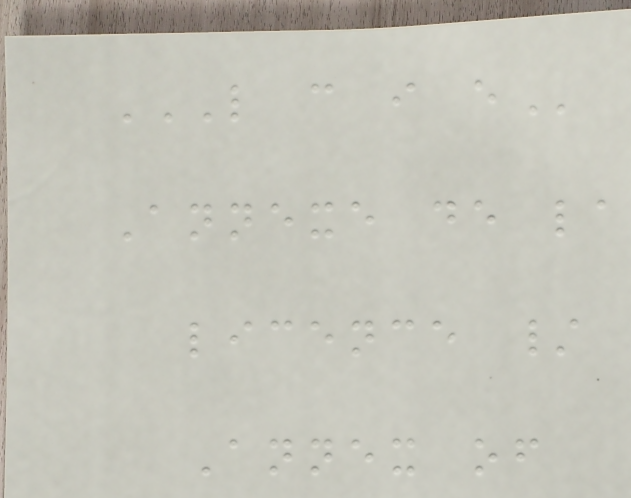L C I E
Annexe de la
licence /
Annex of
